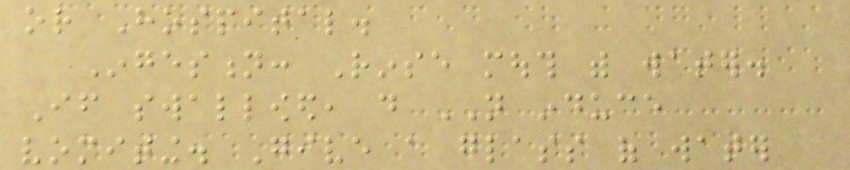or Hospital.
Ingestion: Rinse mouth with water.
If swallowed, do NOT induce
vomiting. Give a glass of water
